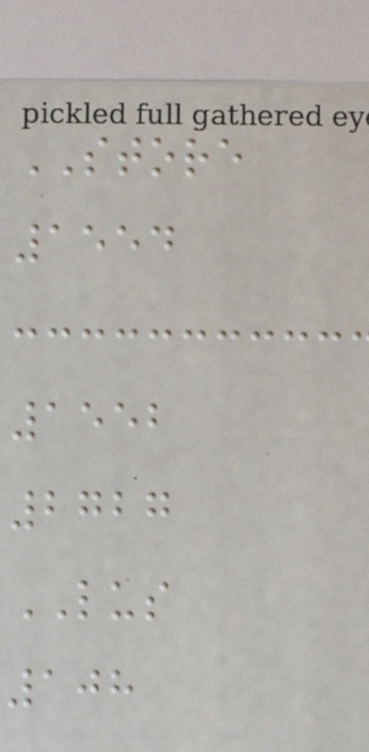STORE
1554
1552
2727
LUS
108
